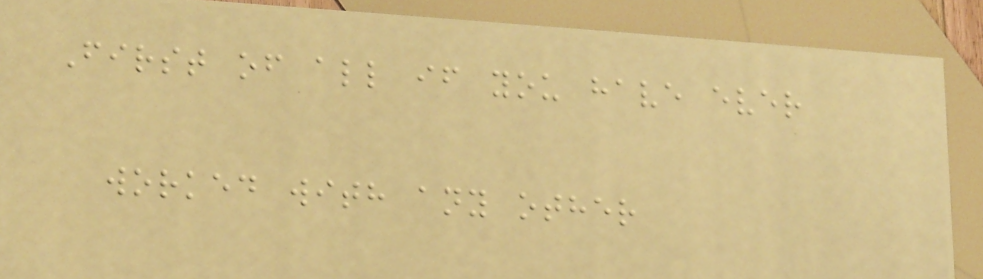First of all if you have ever
worked with any other
